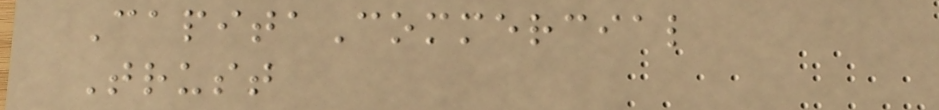CapitaCommercial
Trust
